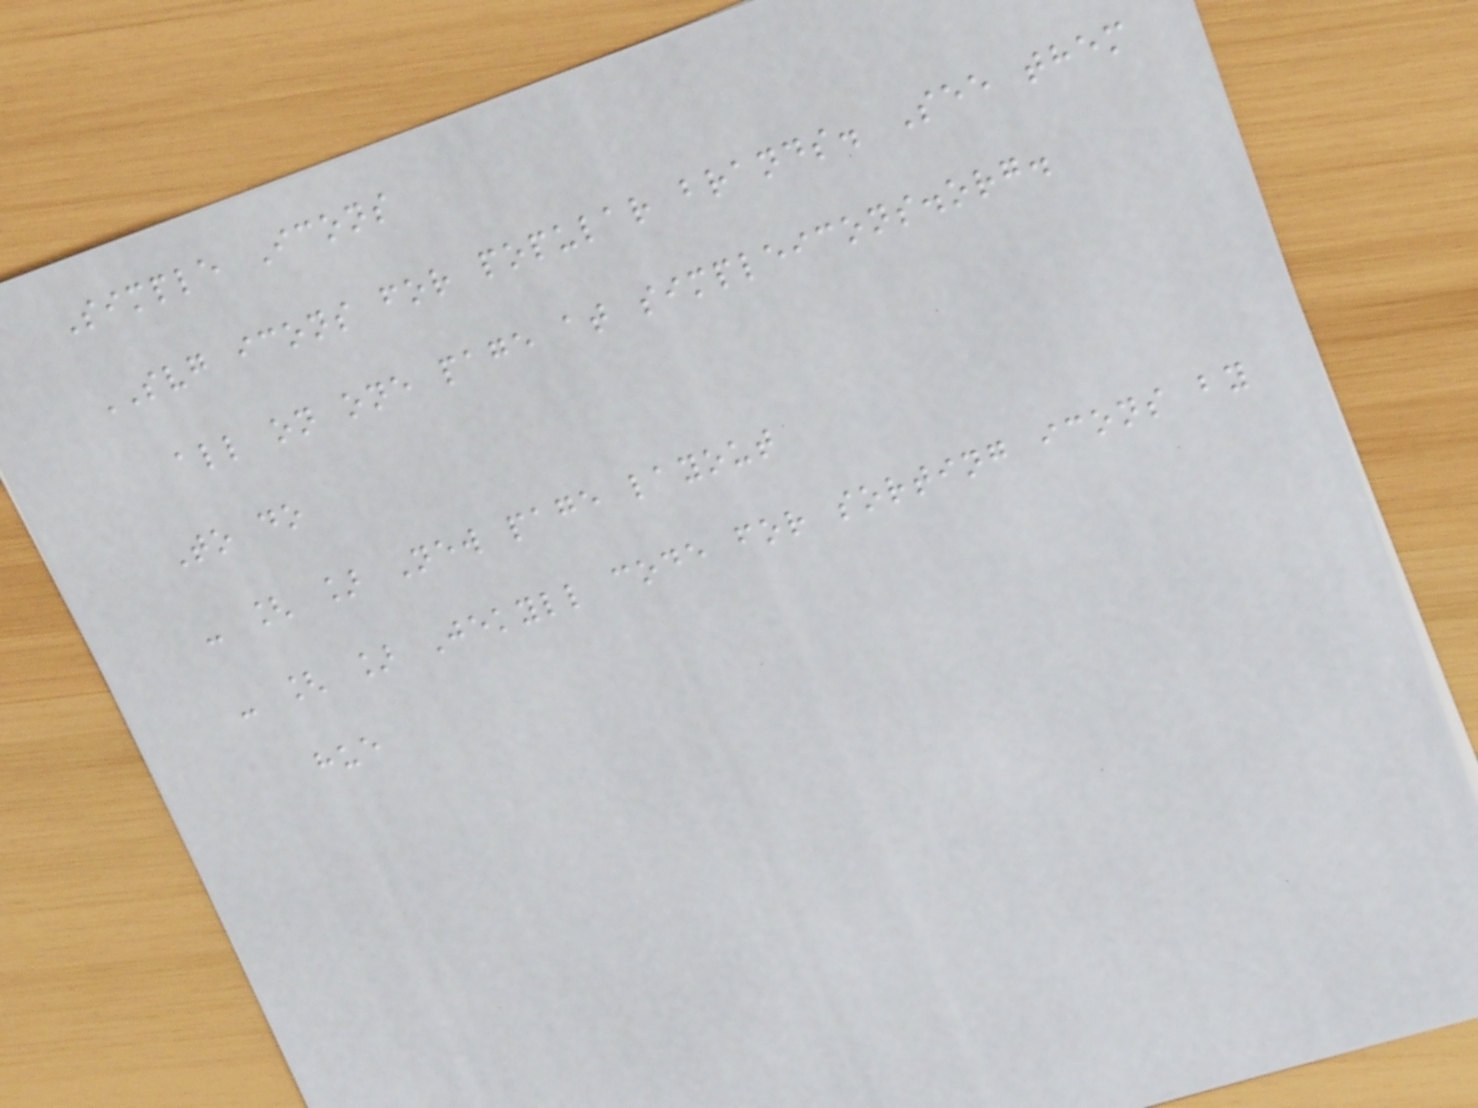Simple Icons
SVG icons for popular brands. See them
all on one page at simpleicons.org.
To do
- [ ] New page layout
- [ ] Jekyll code for sorting icons by
hue
